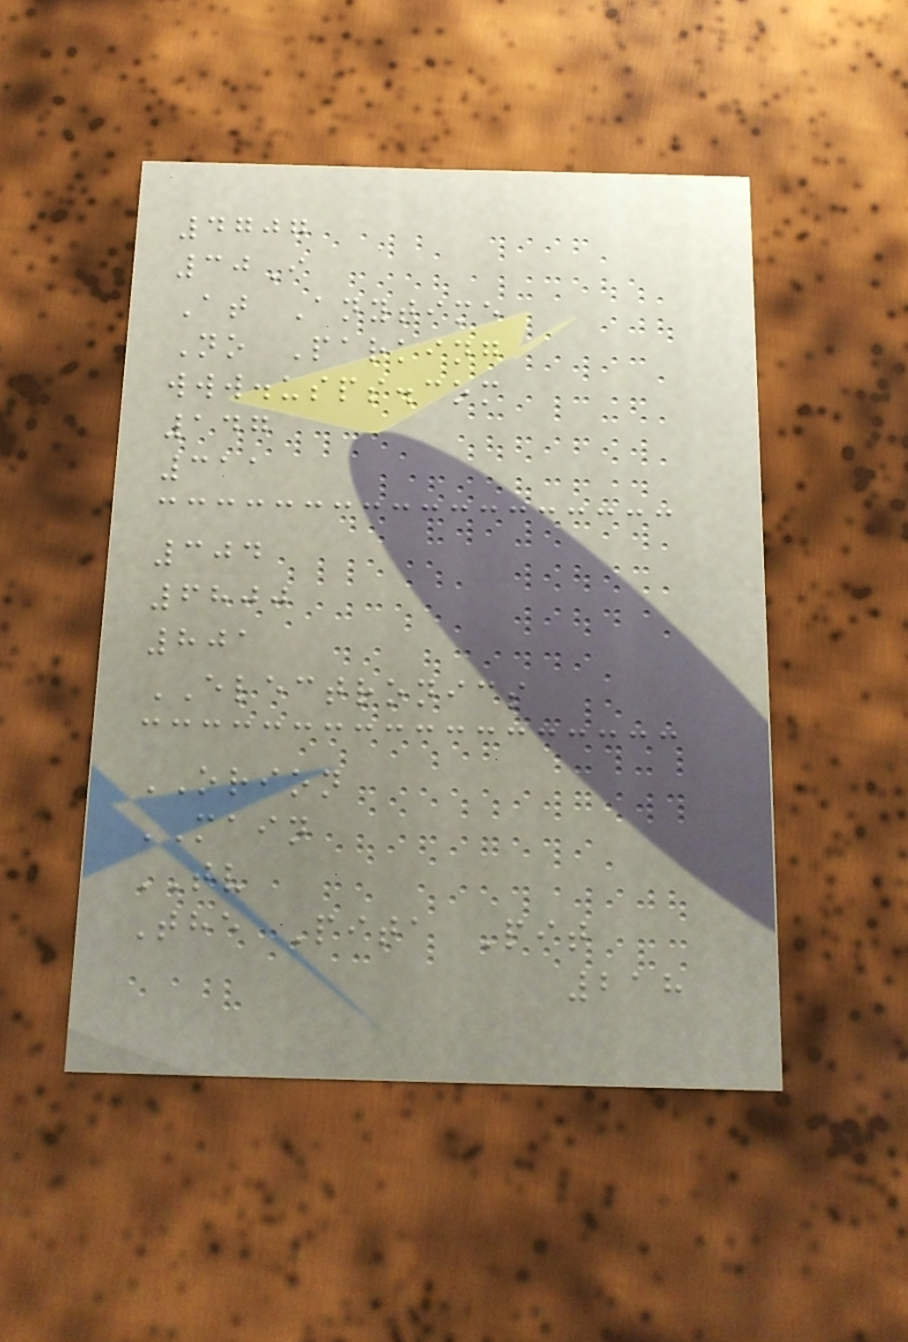4707
30I
At Anytime
No Parking
www.usps.com
147
311
304
6800
801
ELECTRONICS
ORION
MAIN
TV
The Pita Pit
218
